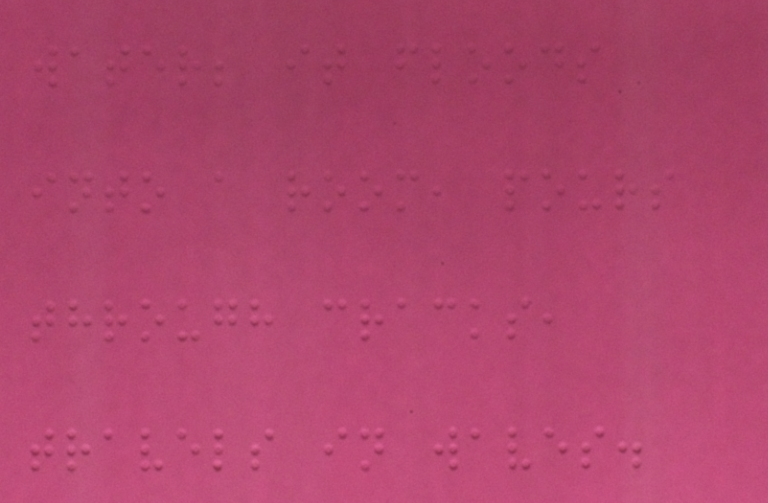water; it floods
into a room, pours
through cracks,
travels in waves.
